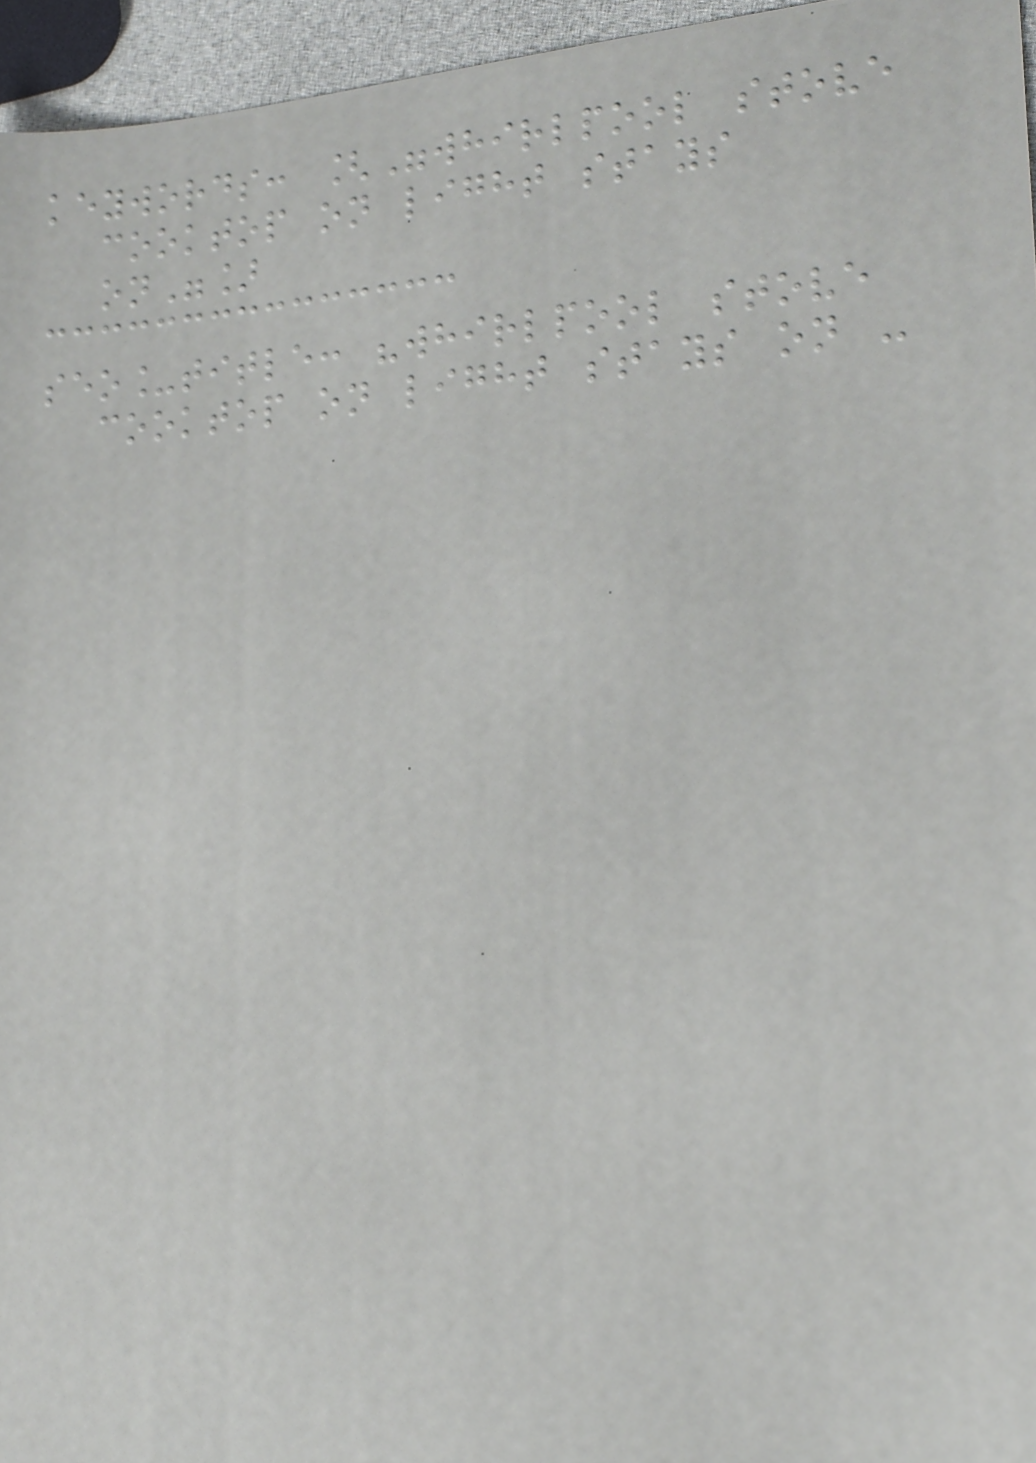keywords: ["whirlpool stove
cooktop on light stays
on"]
seo_title: "whirlpool stove
cooktop on light stays on -
